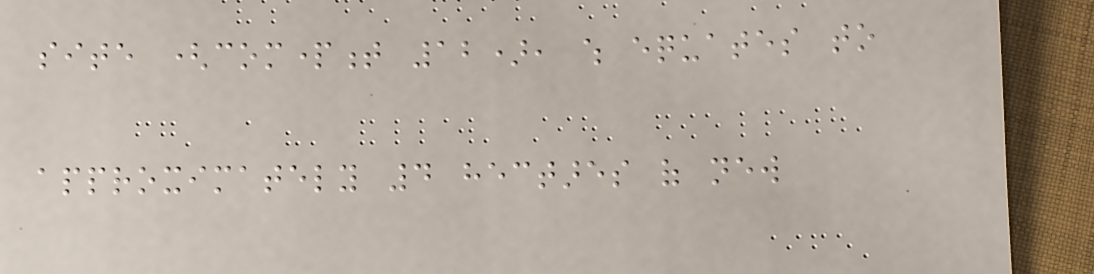site (compartment 12), which equates to
approximately 4 hectares of new
